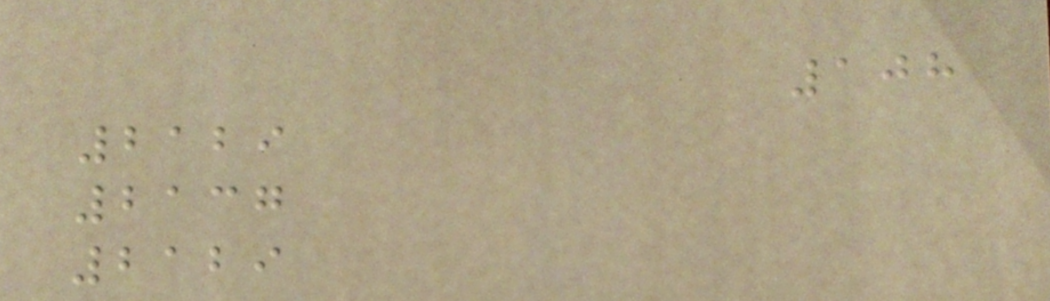108
2129
2137
2129
